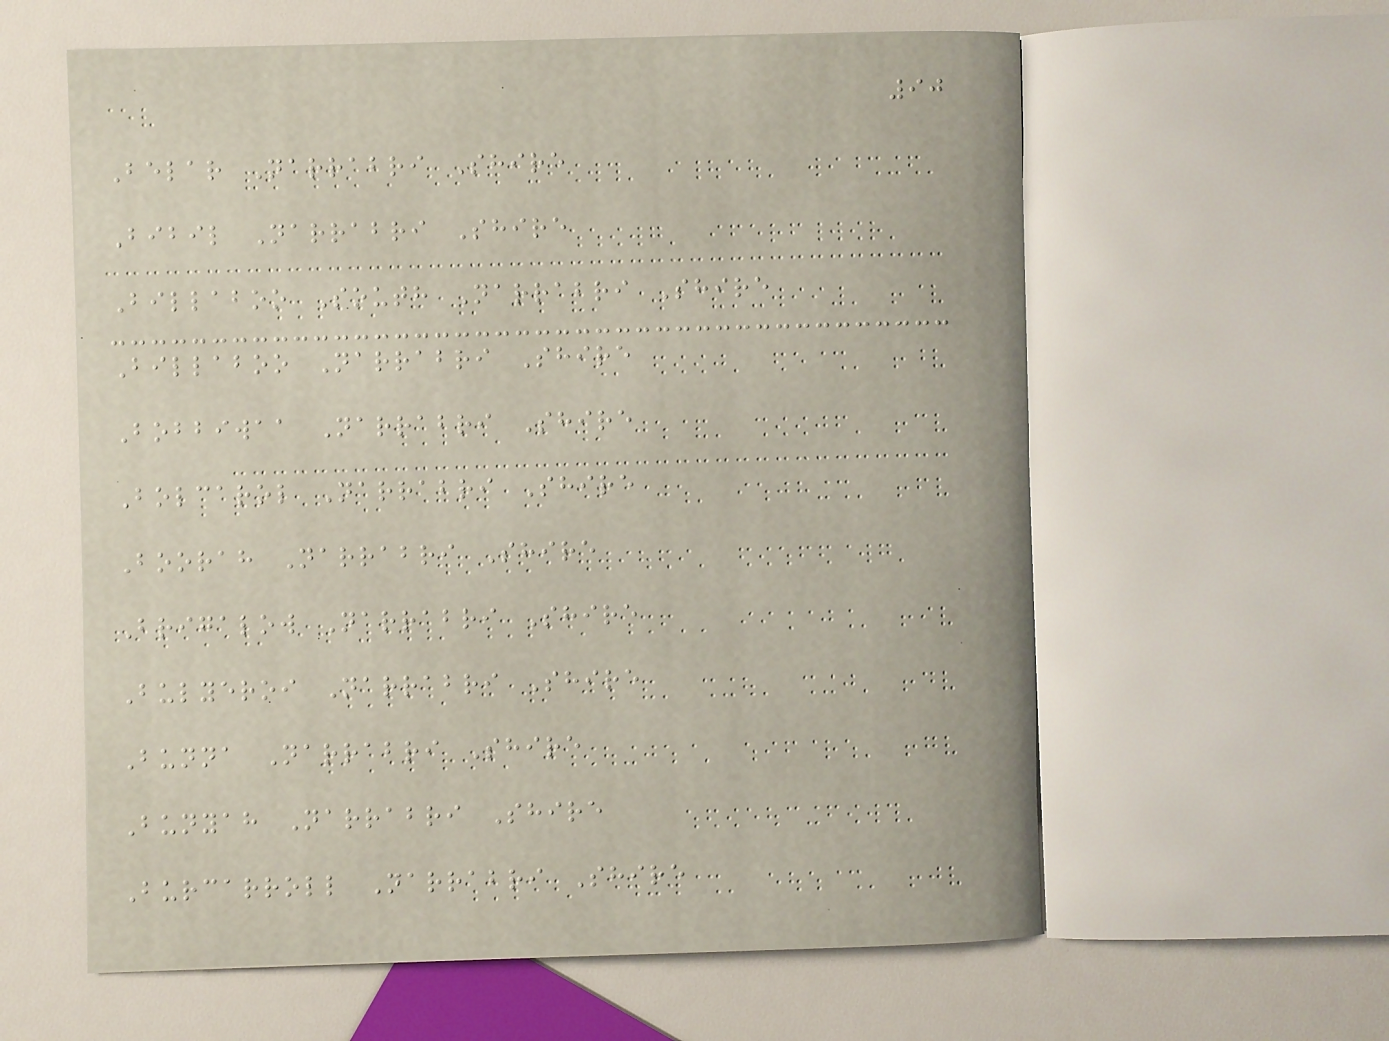90
Belar Narrabri Shire
Bibil Narrabri Shire
Billaboo South Narrabri Shire
Billaboo Narrabri Shire
Bobbiwaa Narrabri Shire
Bolcarol Narrabri Shire
Boorah Narrabri Shire
Brigalow Narrabri Shire
Bulyeroi Narrabri Shire
Bunna Narrabri Shire
Bunyah Narrabri Shire
Burcarroll Narrabri Shire
